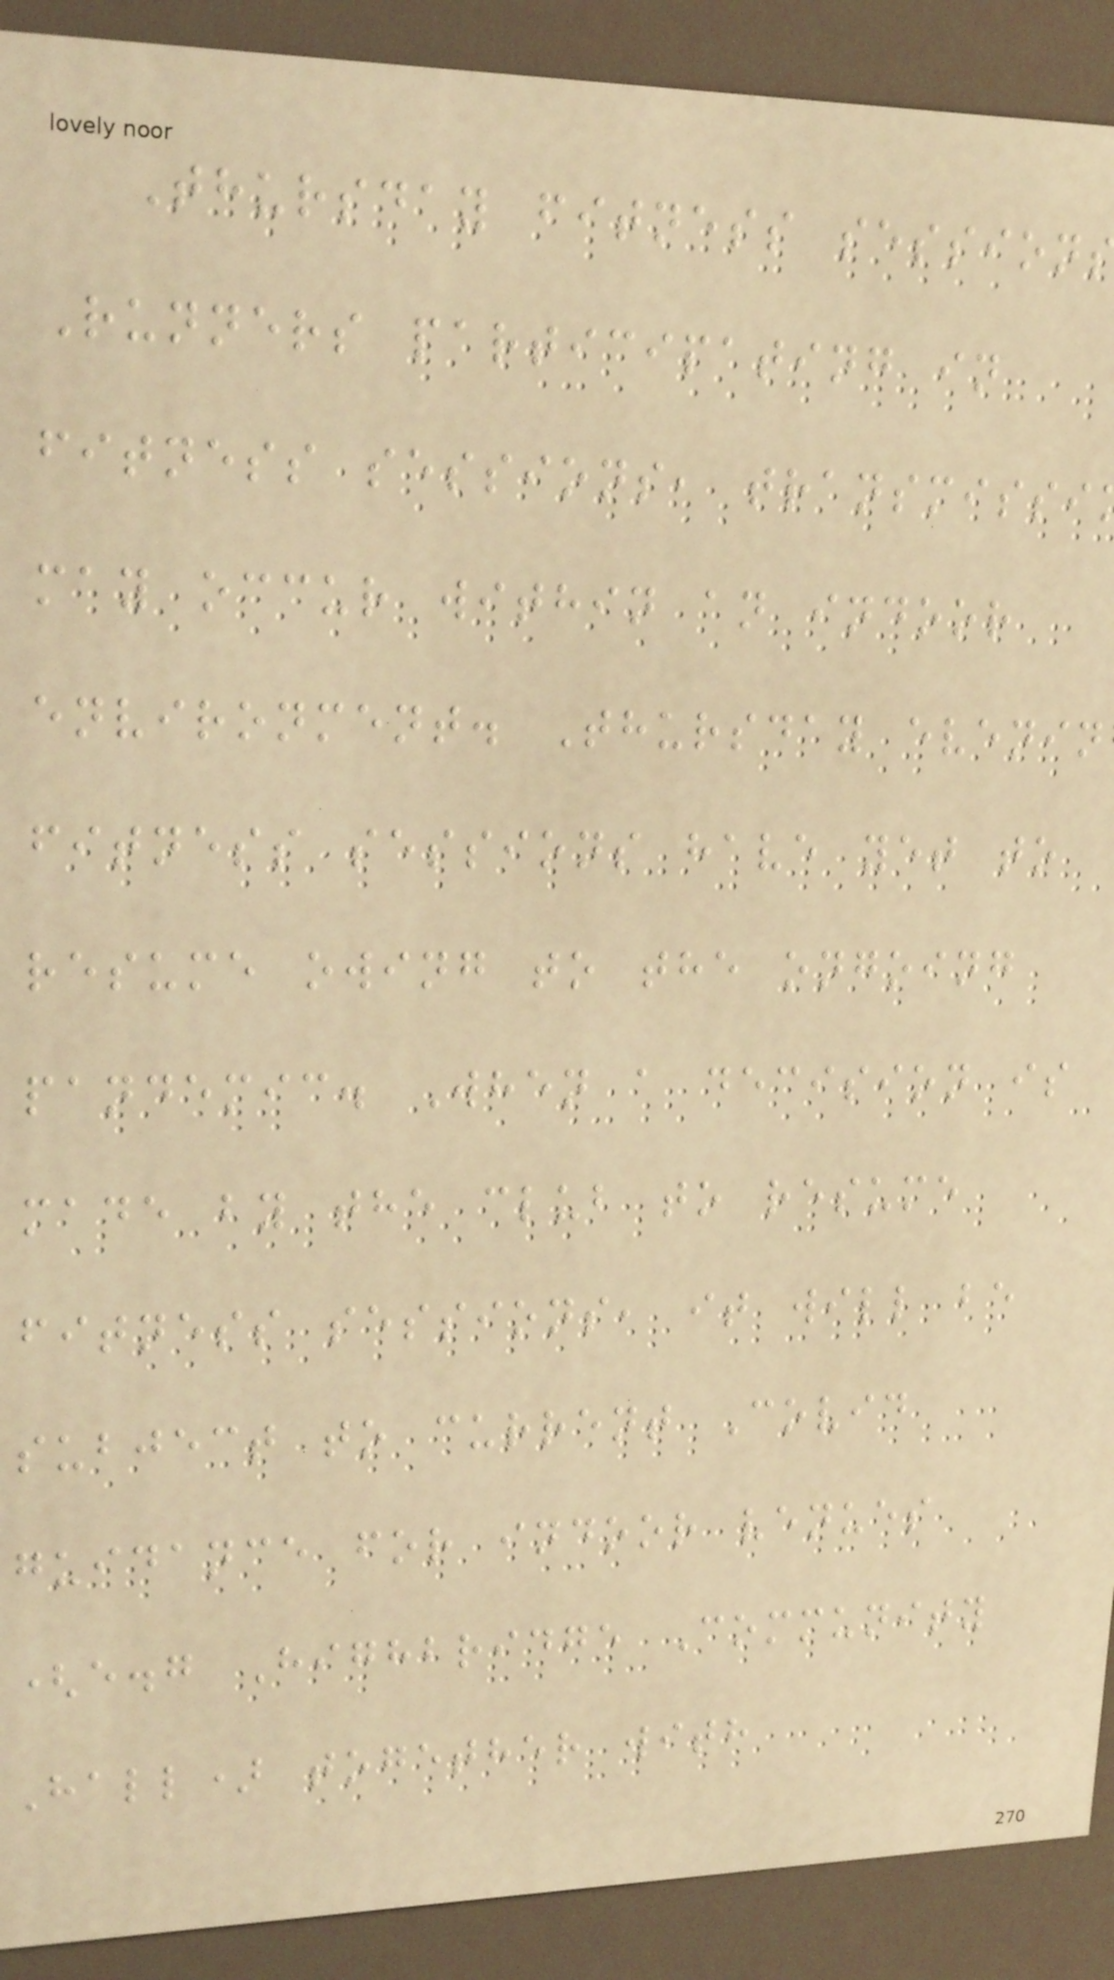Thursday fitness session
Runners participating in
fitness sessions, transmissi
may occur within an indoor
environment. Thursday evenin
fitness sessions have yet to
resume owing to the ongoing
pandemic. When a decision is
made by the club to resume
fitness sessions, it will be
subject to current Covid
guidance for indoor venues
(e.g Highbridge Community
Hall) together with
